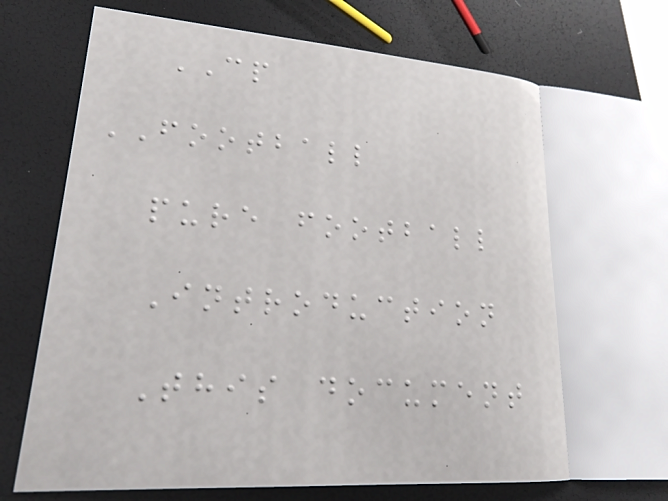CP
FOOTBALL
pure football
Introduction
This document
